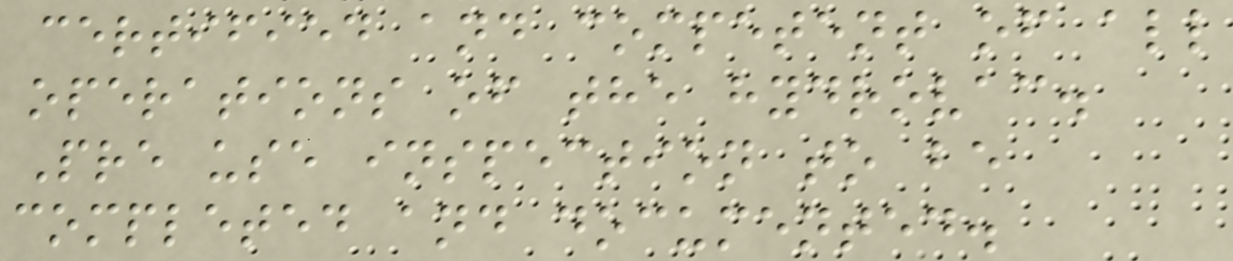certified and competent of all
operations of the hydrovac.
Pre use inspection to be
completed and documented.
